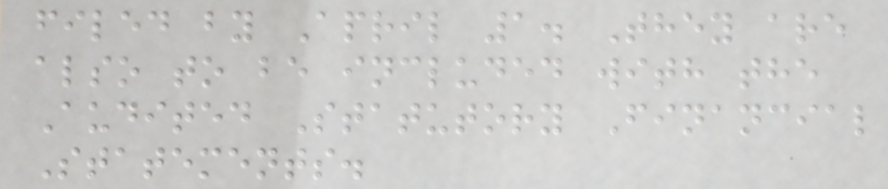filed by April 1. They are
also to be included with the
Audited Statutory Financial
Statements.
